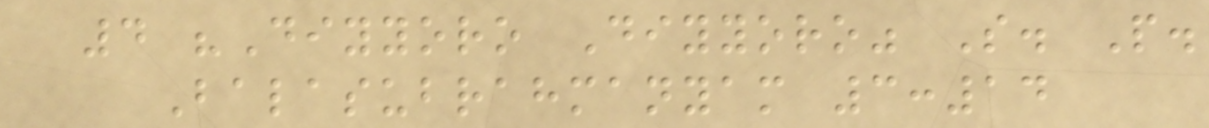4 "Diyyoro Diyyoro" S. P.
Balasubrahmanyam 3:14
